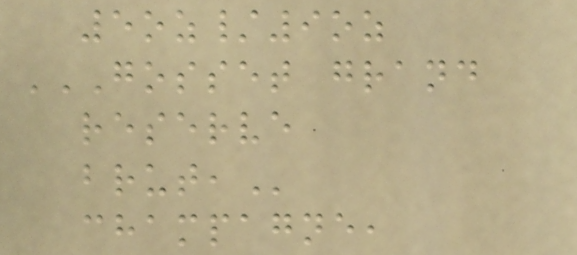5oz/9oz
GOSSET GRAND
RESERVE
BRUT,
champagne,
